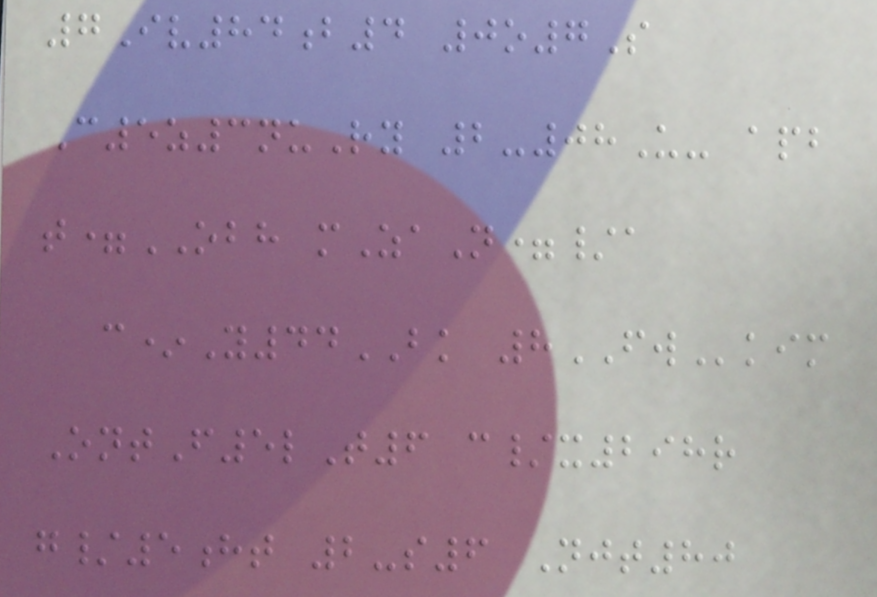7Iv84b4 0o7S
C5z3nuRy 2-08U- apb
t=OBH mZaN=/a
c*Y44BK 8FWkim
OntF5lT6 c/x298r
g/5ht 2-s6 Njt80
